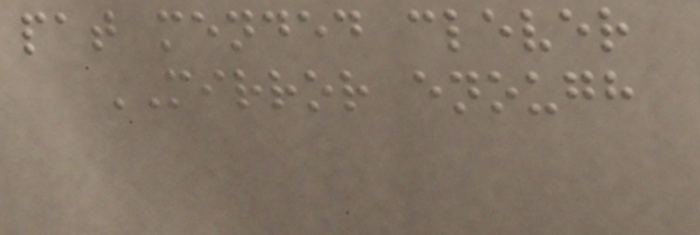pat mended clever
MIRROR enough
